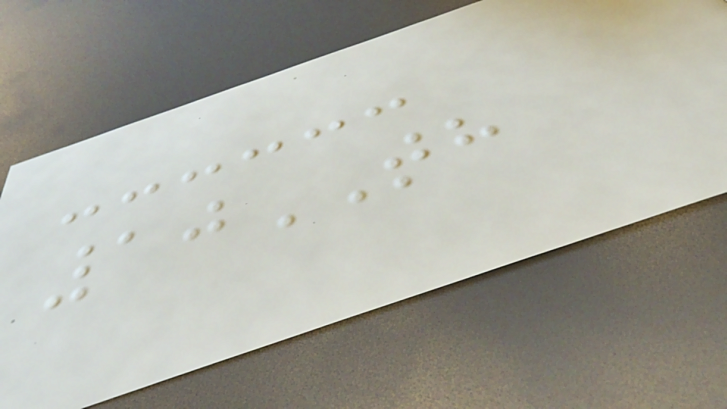10TH
